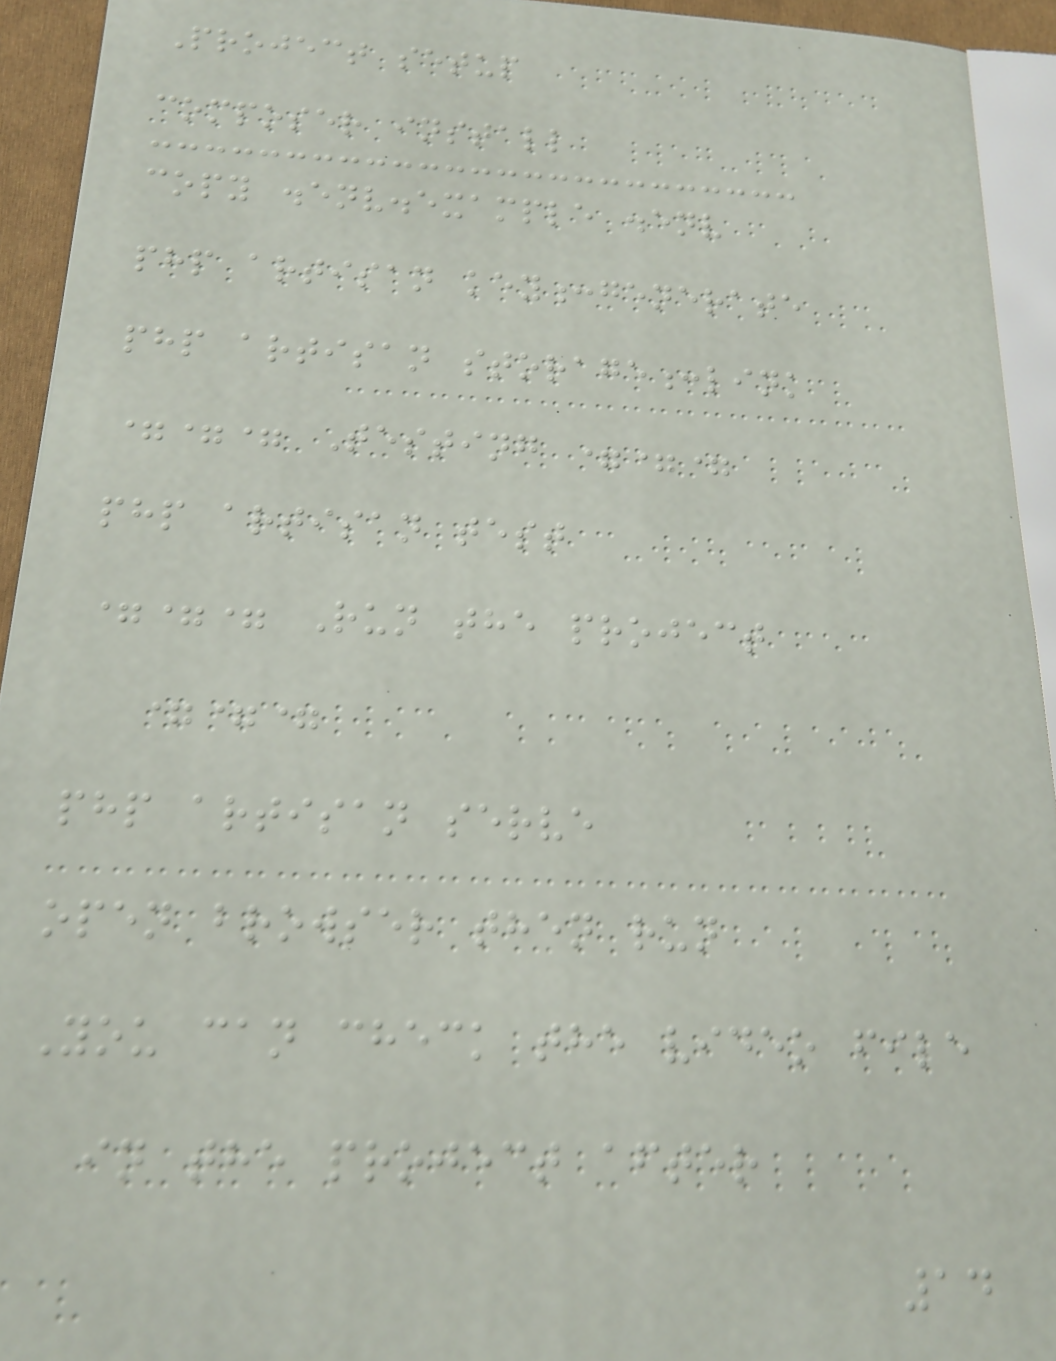Project setup
composer install
copy .env.example .env
php artisan key:generate
php artisan storage:link
=== Testing ===
php artisan test
=== Run the project
===
php artisan serve
open browser then run
You can check the video file
in the project after
14
